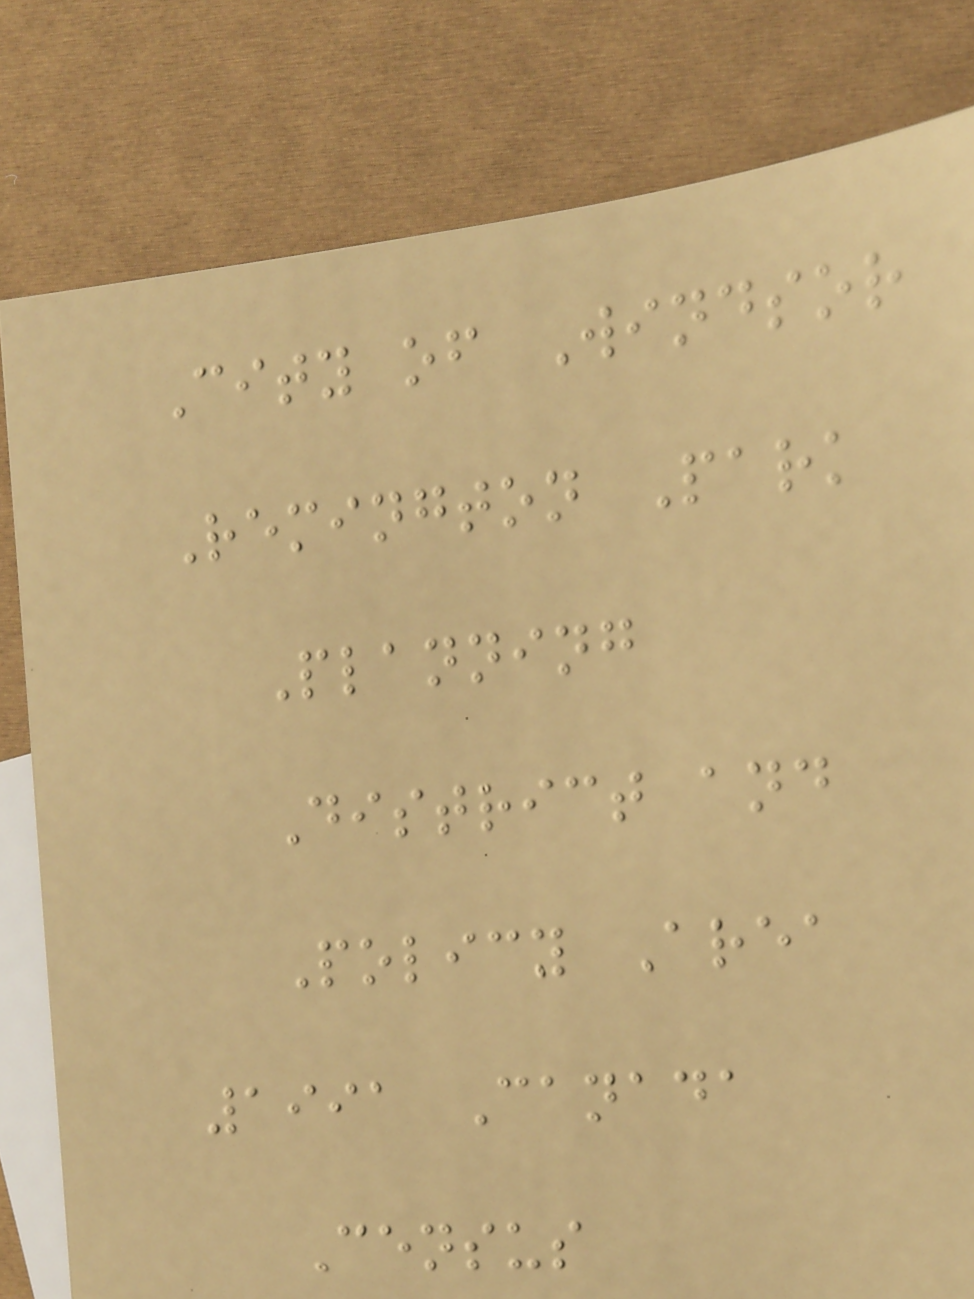City of Windsor
Remington Park
Planning
District and
Policy Area
1991 Canada
Census
